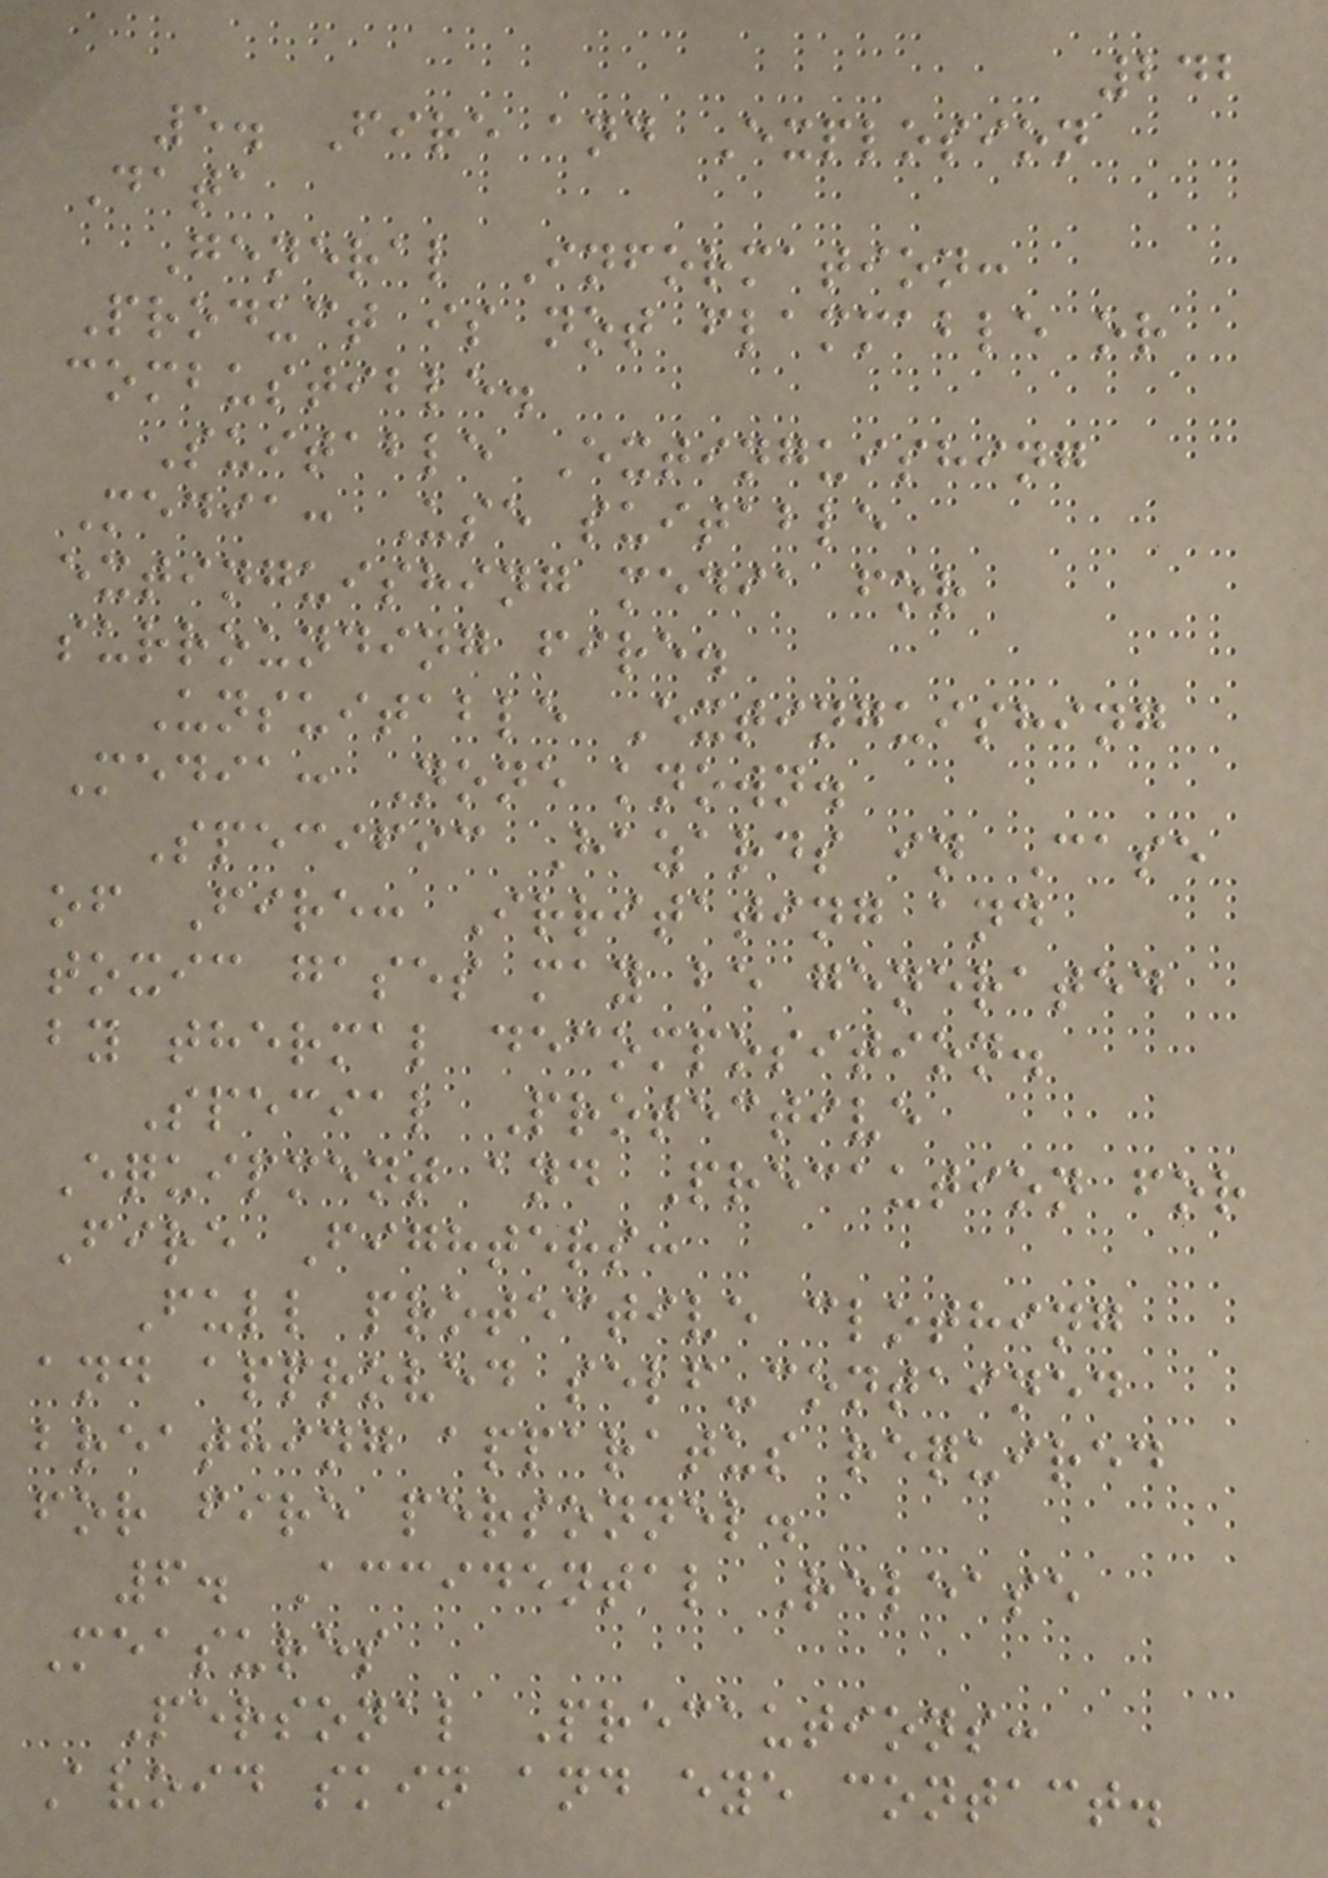242
5. Fire and Explosion
Data
General Information:
Product is not flammable or
combustible.
Suitable Extinguishing
Media: Use suitable
extinguishing media for
surrounding fire.
Unsuitable Extinguishing
Media: None known.
Specific Hazards in Case
of Fire: Irritating and
toxic gases may be generated
by thermal decomposition.
Special Protective
Equipment and Precaution for
Fire Fighters:
Full protective clothing
and approved self-contained
breathing apparatus required
for fire personnel.
6. Accidental Release
Measures
Personal Precautions:
Avoid skin and eye contact.
